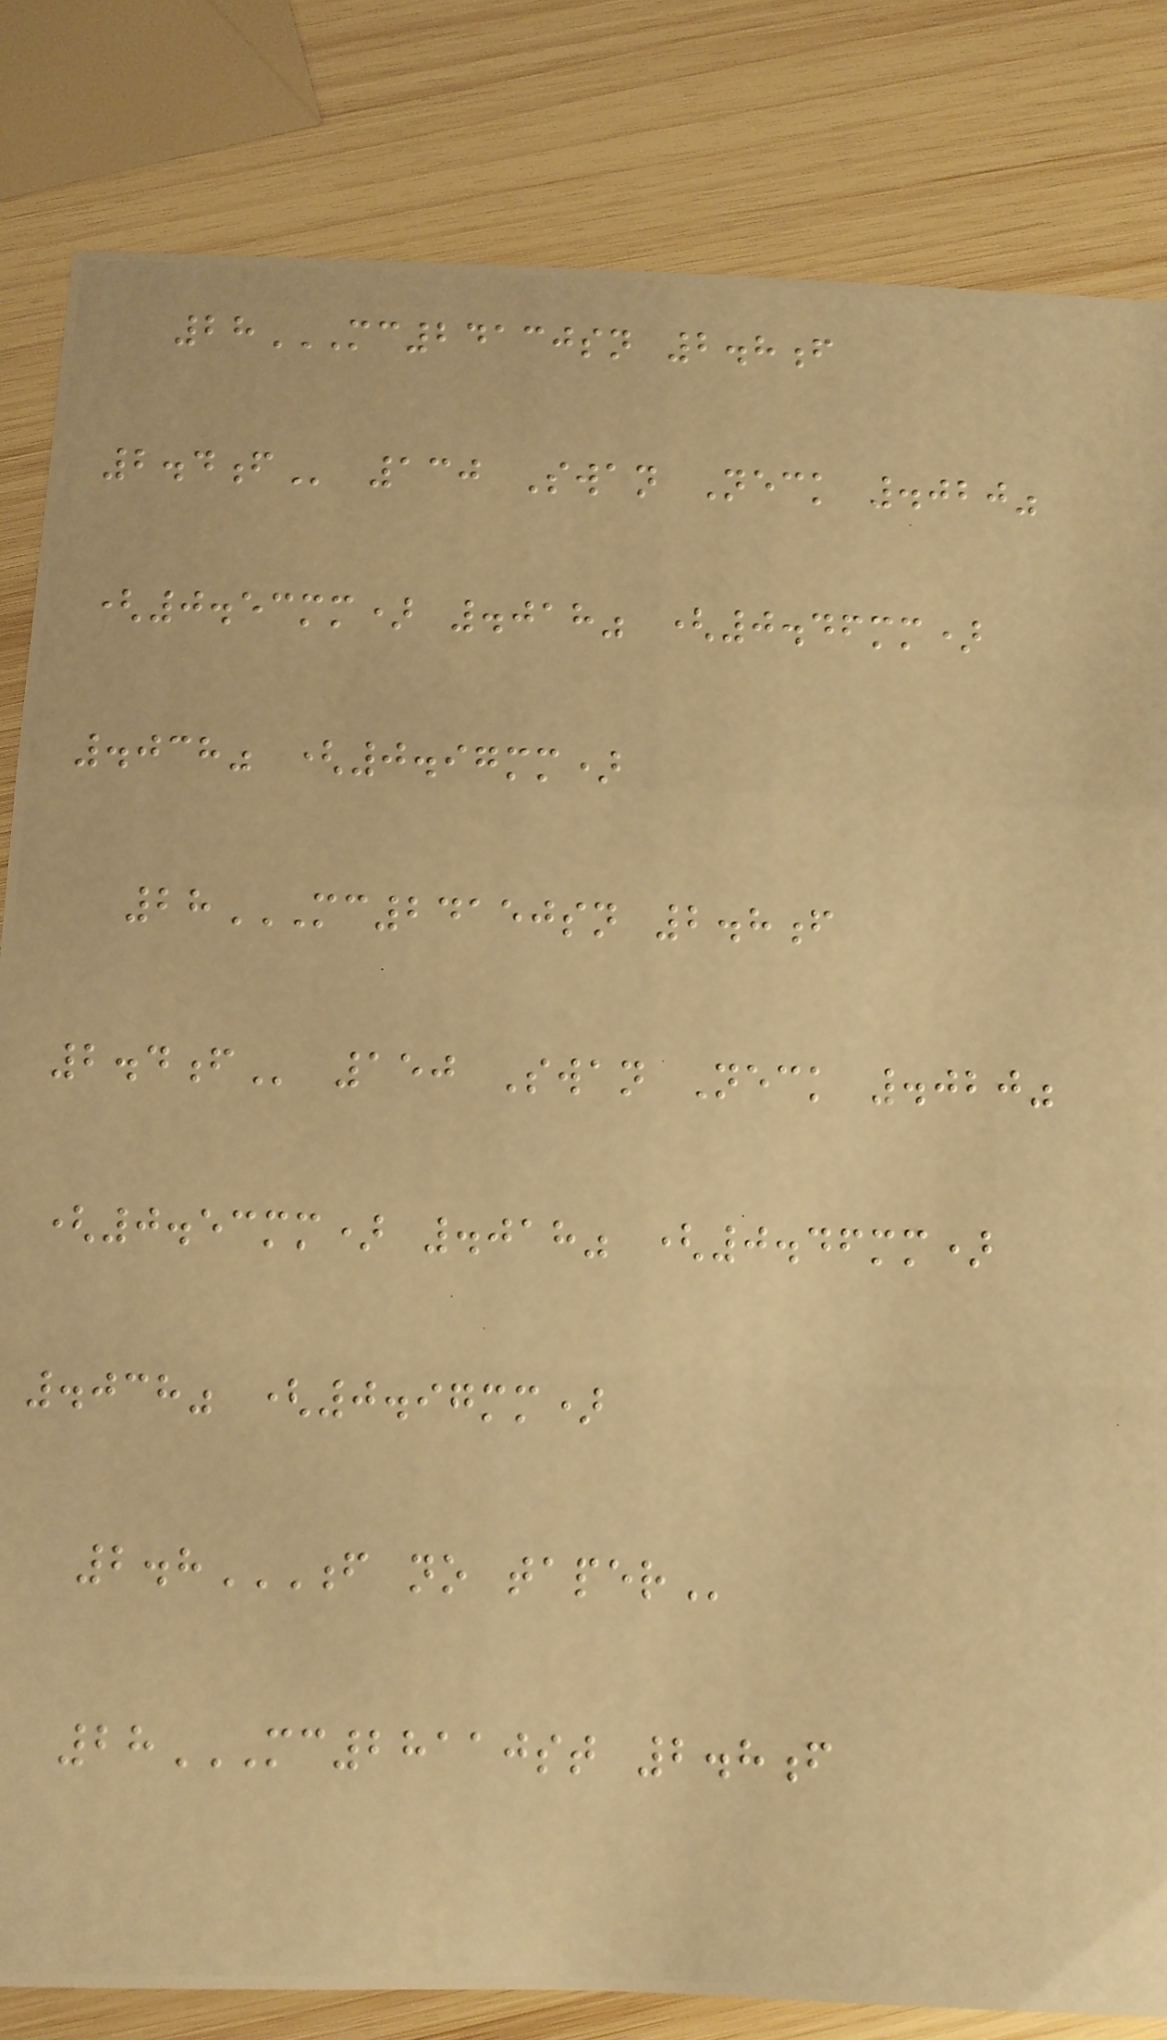28MC24130SN 2.8F
2.4F 130 Swan Neck .020"
(0.53mm) .018" (0.46mm)
.038" (0.97mm)
28MC24150SN 2.8F
2.4F 150 Swan Neck .020"
(0.53mm) .018" (0.46mm)
.038" (0.97mm)
2.8F NO TAPER
28MC28110ST 2.8F
